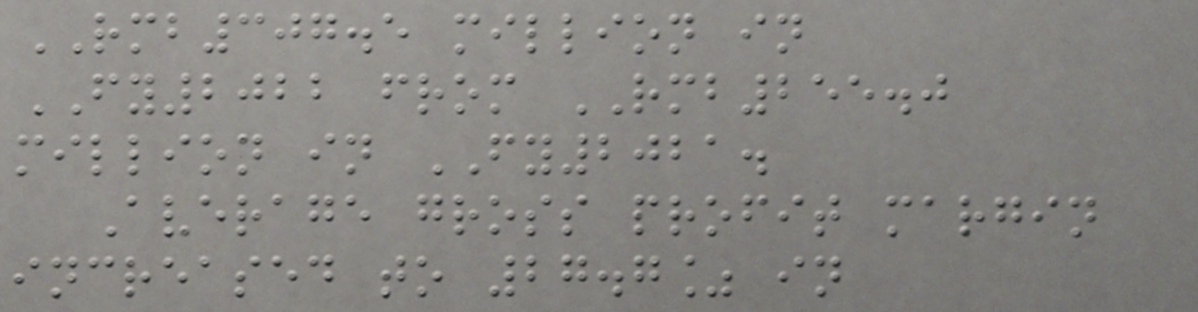RMB307.5 million in
FY2022 from RMB255.0
million in FY2021.
Average gross profit margin
increased to 27.7% in
